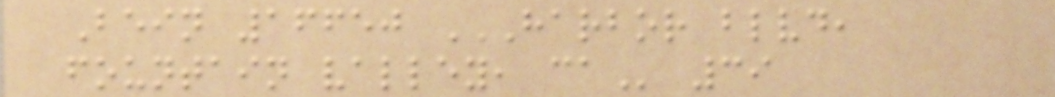Bein 16650 HARBOR BLVD,
FOUNTAIN VALLEY, CA 39
